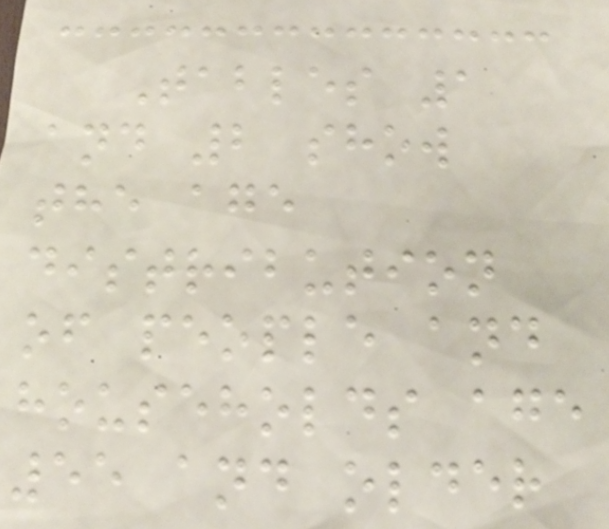Tables 1
and 2 show
the age
distribution
of people and
households age
55 and older
